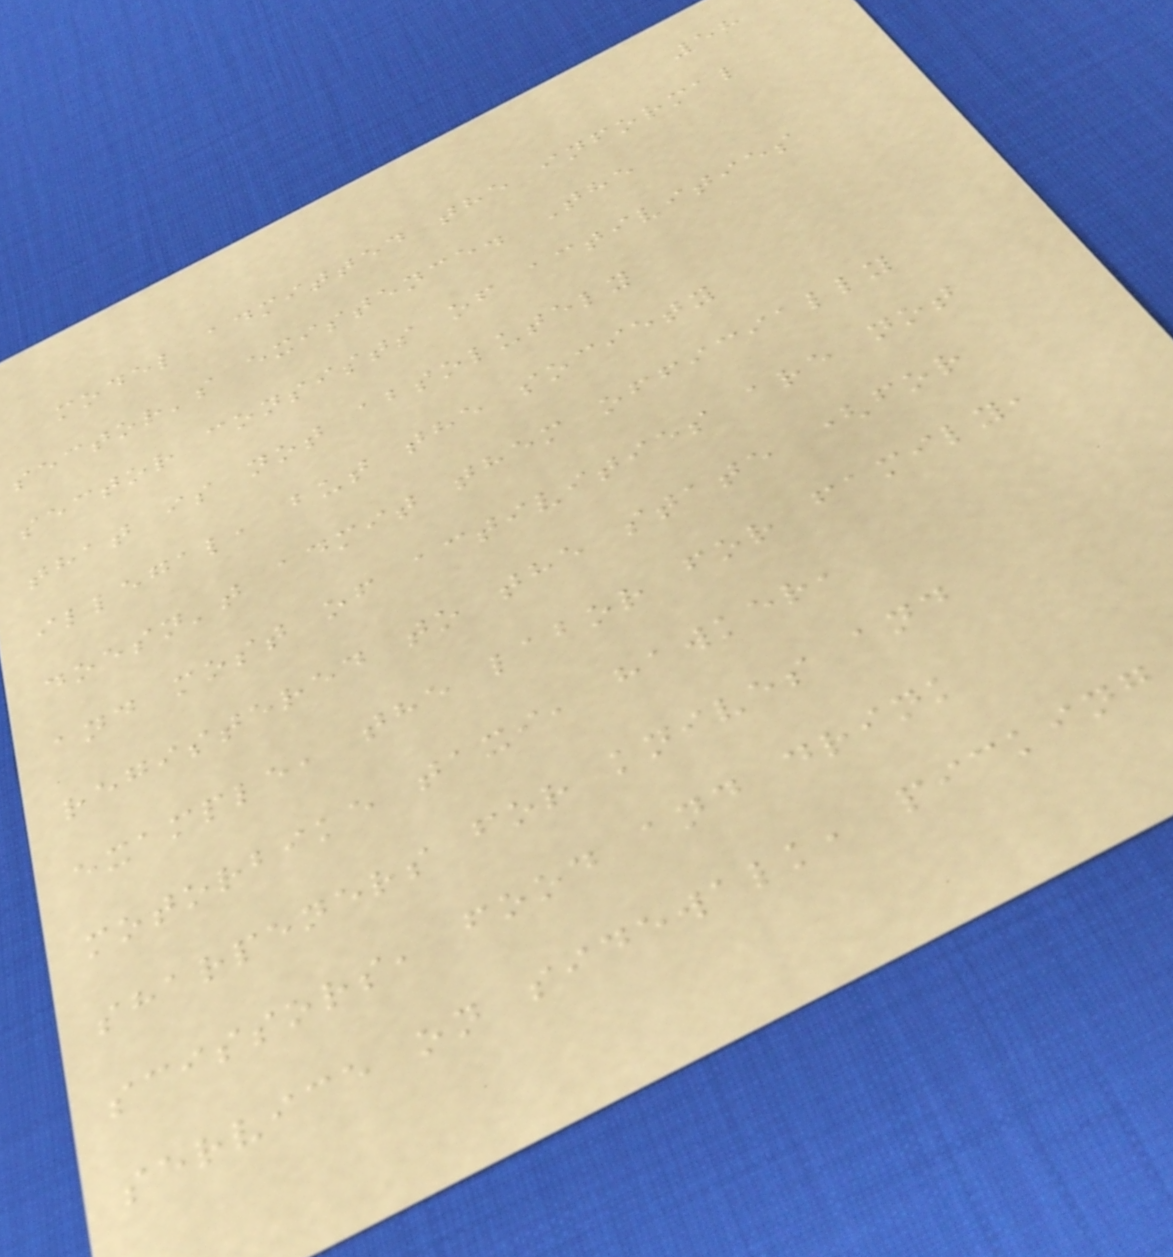58
model admitted the informal
sector's existence. The
sector consists of activities
that is not absolutely
illegal, but the society
doesn't admit them officially
and most of activities are not
registered to the state (for
example, the labor for family,
motorbike taxi, hawker,
sharpeners for knives and
scissors, food and drink
service on sidewalk, picking
